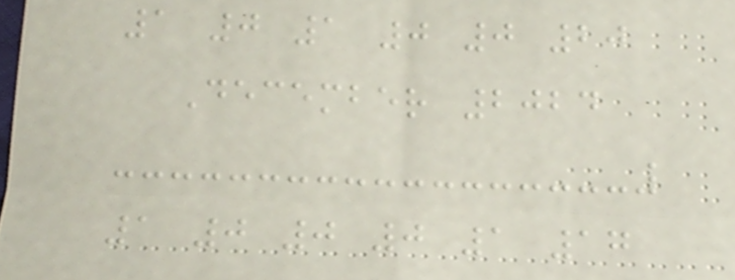1 0 1 0 0 20
December 2024
1 0 0 0 1 17
